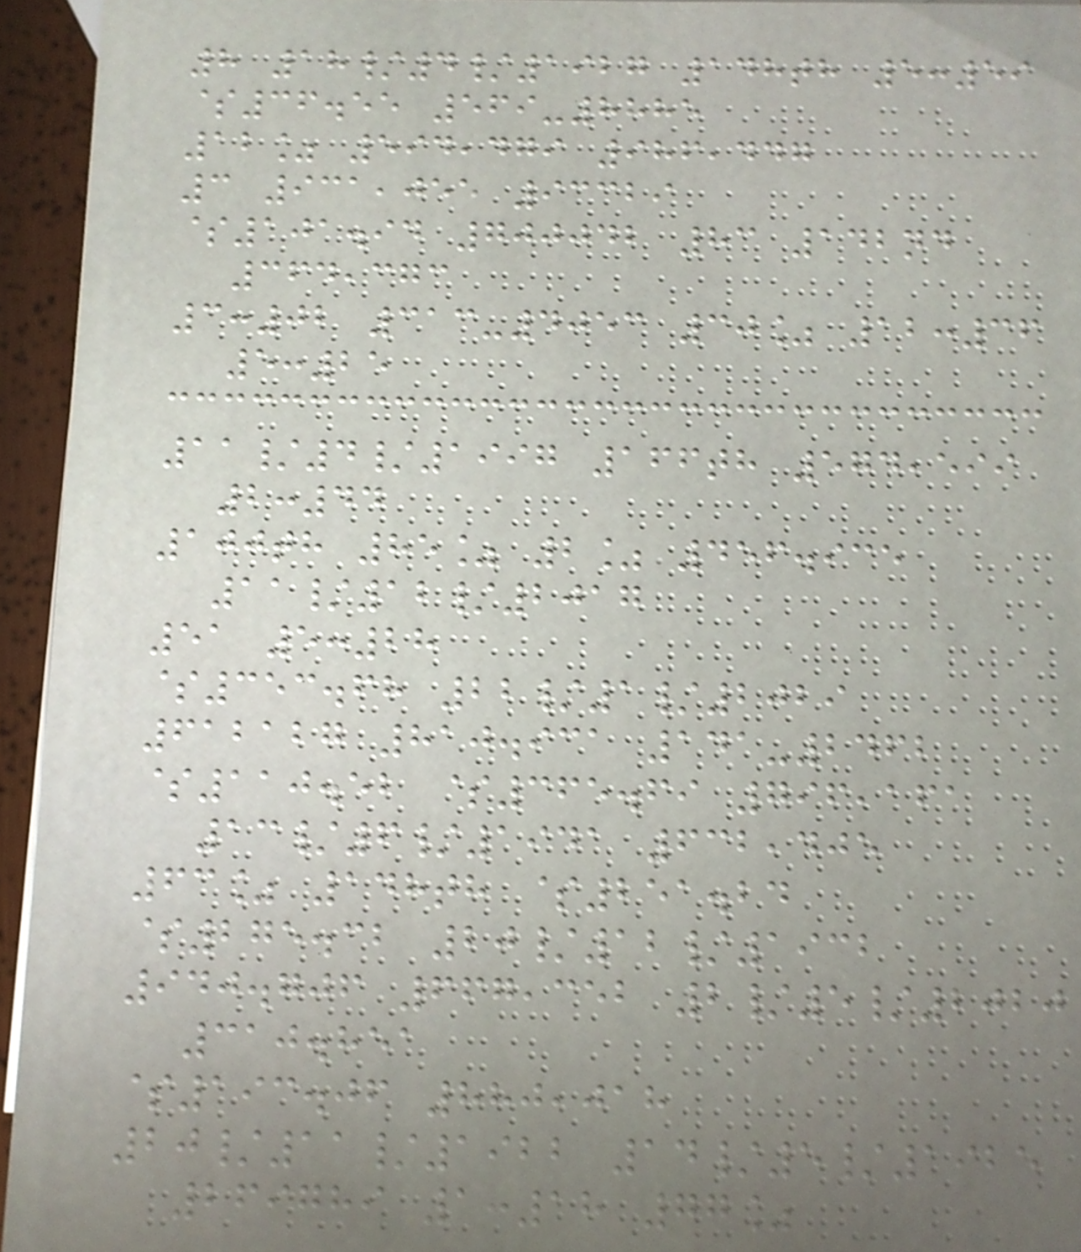8 18/4/1927 148th 5:59
$36.55 569-8885
12% 594,479 986,447
3 931,055 93329
$101.94 700042 83 142nd
364,373
3:02 313-4053 30% 12:36
5:25
11/4/1997 166th 574,599
2:44
100th 85% 2% 456.935
11/12/2017
51 5:28
$353.68 22/1/2029
612127 810.931 141-2462
$110.52 $365.69 796,161
13/6/1941 632,405
63% 148th $251.24
$275.32 20/12/1932
940.706 667,352 2/5/2020
310.851
$193.06 880,018
20/11/1922 14/5/1925
269789 1:18 77%
